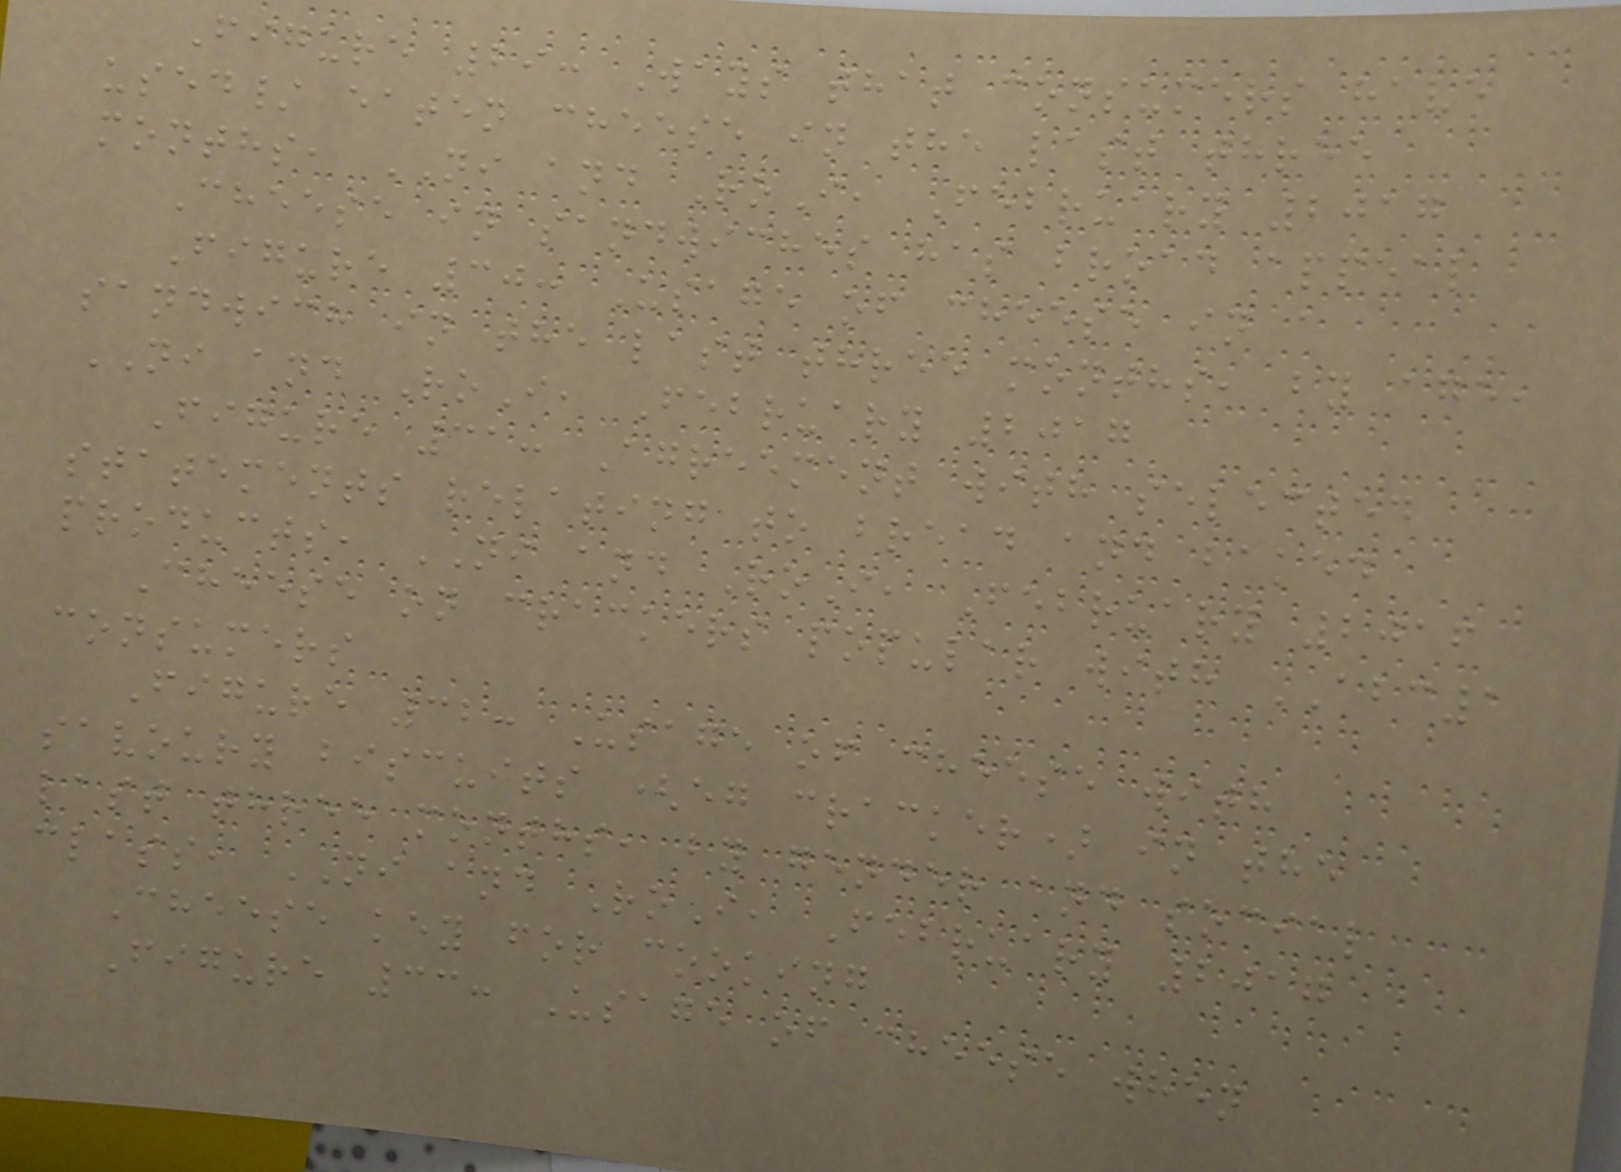Figure 29: Ways that consumers have
used/ eaten cheese in the last three
months, NI and RoI, February 2017
Cheese in sandwiches has broad appeal
Figure 30: Usage of cheese in a
sandwich in the last three months, by age,
NI and RoI, February 2017
Figure 31: Agreement with selected
statements relating to bread and baked
products, NI and RoI, February 2016
Cheese on crackers popular with ABC1
consumers
Figure 32: Usage of cheese with
savoury biscuits (eg cracker) in the
last three months, by gender and social
class, NI and RoI, February 2017
Cheese key for cooking
Figure 33: Usage of cheese when
